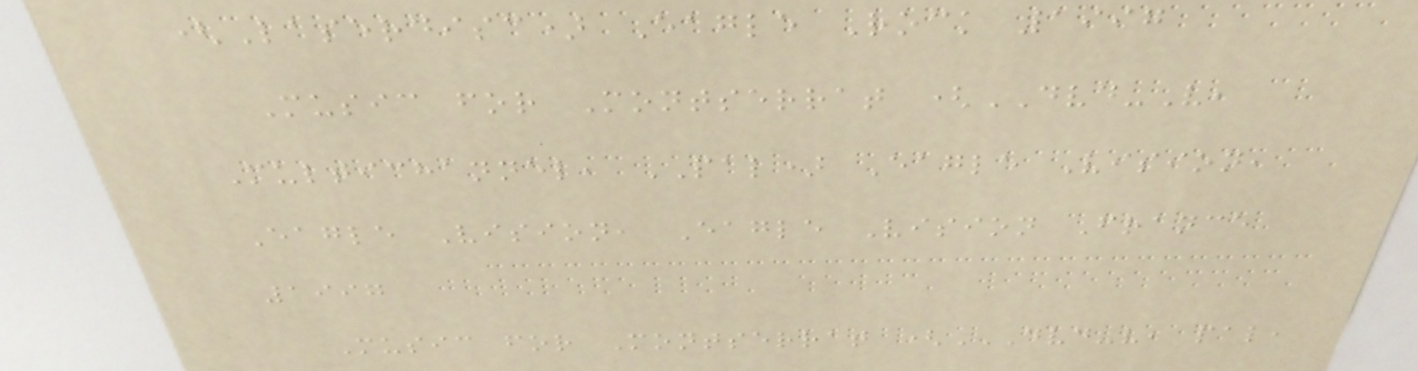(Laserdisc) Eagle Rock 1997
Music for Montserrat (DVD-V,
Multichannel, PAL) Eagle Vision,
Eagle Vision, Eagle Vision France
1997
Music for Montserrat (DVD-V, PAL,
